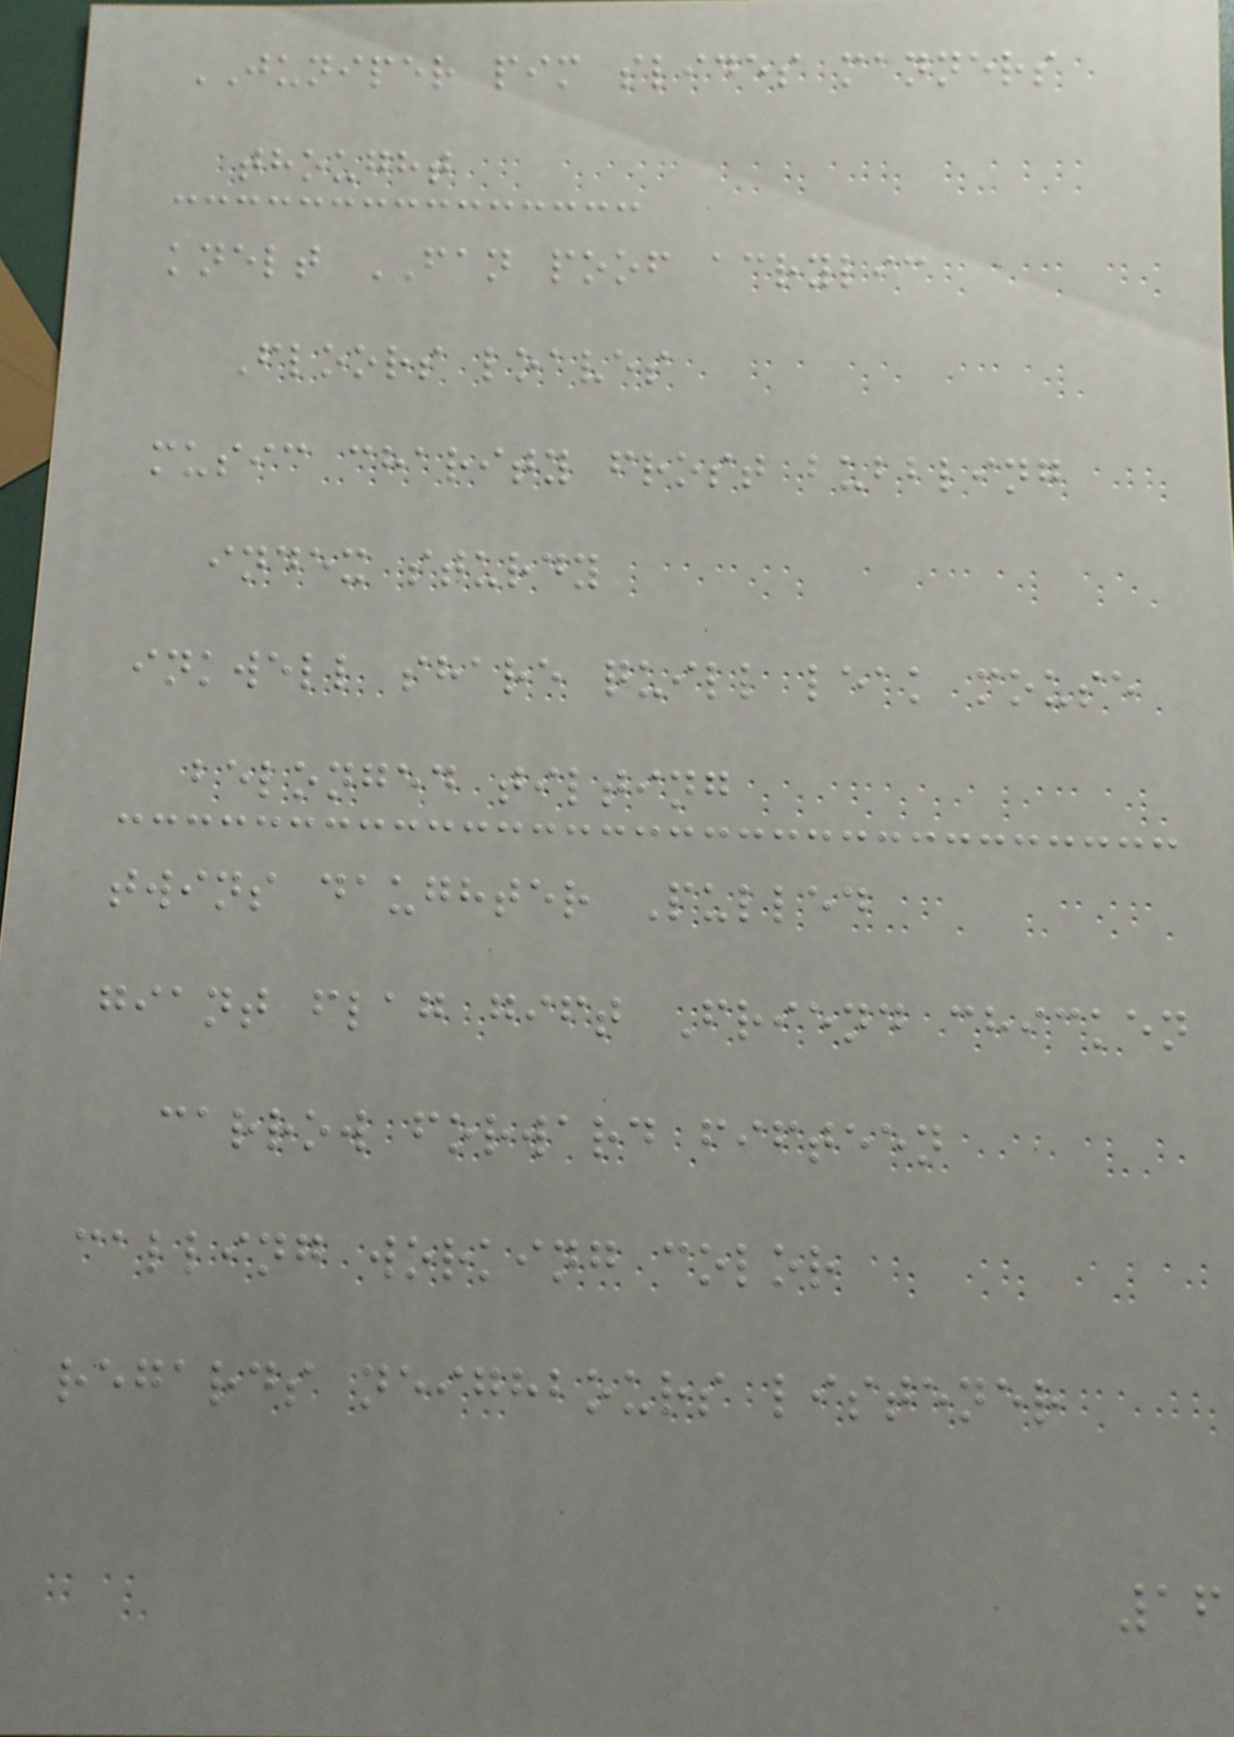JUNIPER pim slides manners
thought
knelt FAN poof acrylic
Floors loaves
music charity frost bubbling
index sturdy
inkwell share quill leak mouse
belonged tilting
twins daughter Pulled
giant flag gift Friend chicken
carrow forward fifteen
calling working color
regards neighbours listener
16
